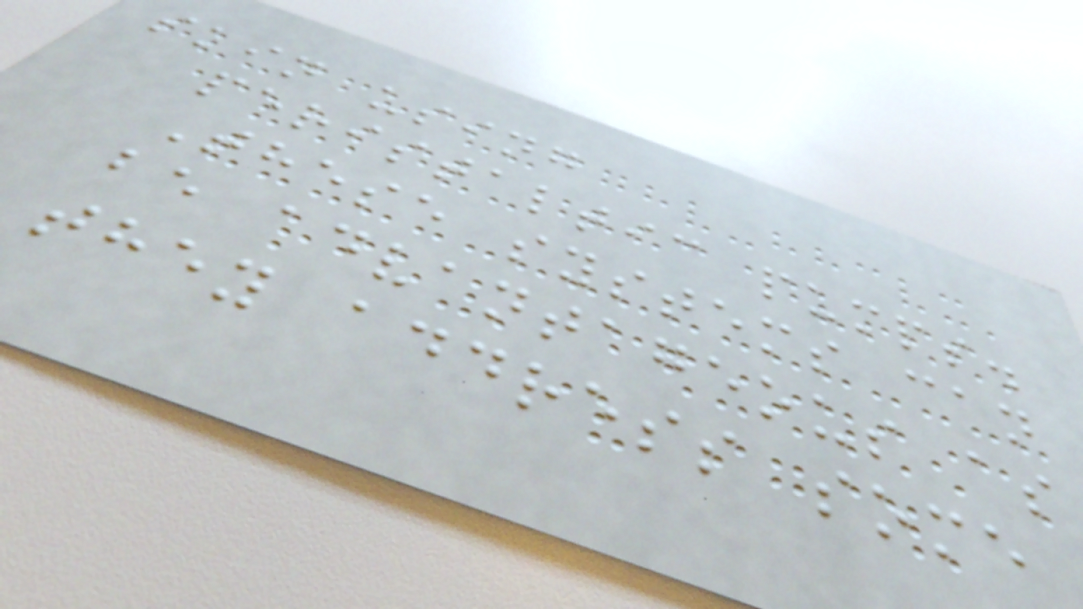skin using
peristaltic pumps.
These systems can
be advantageous as
they address some
